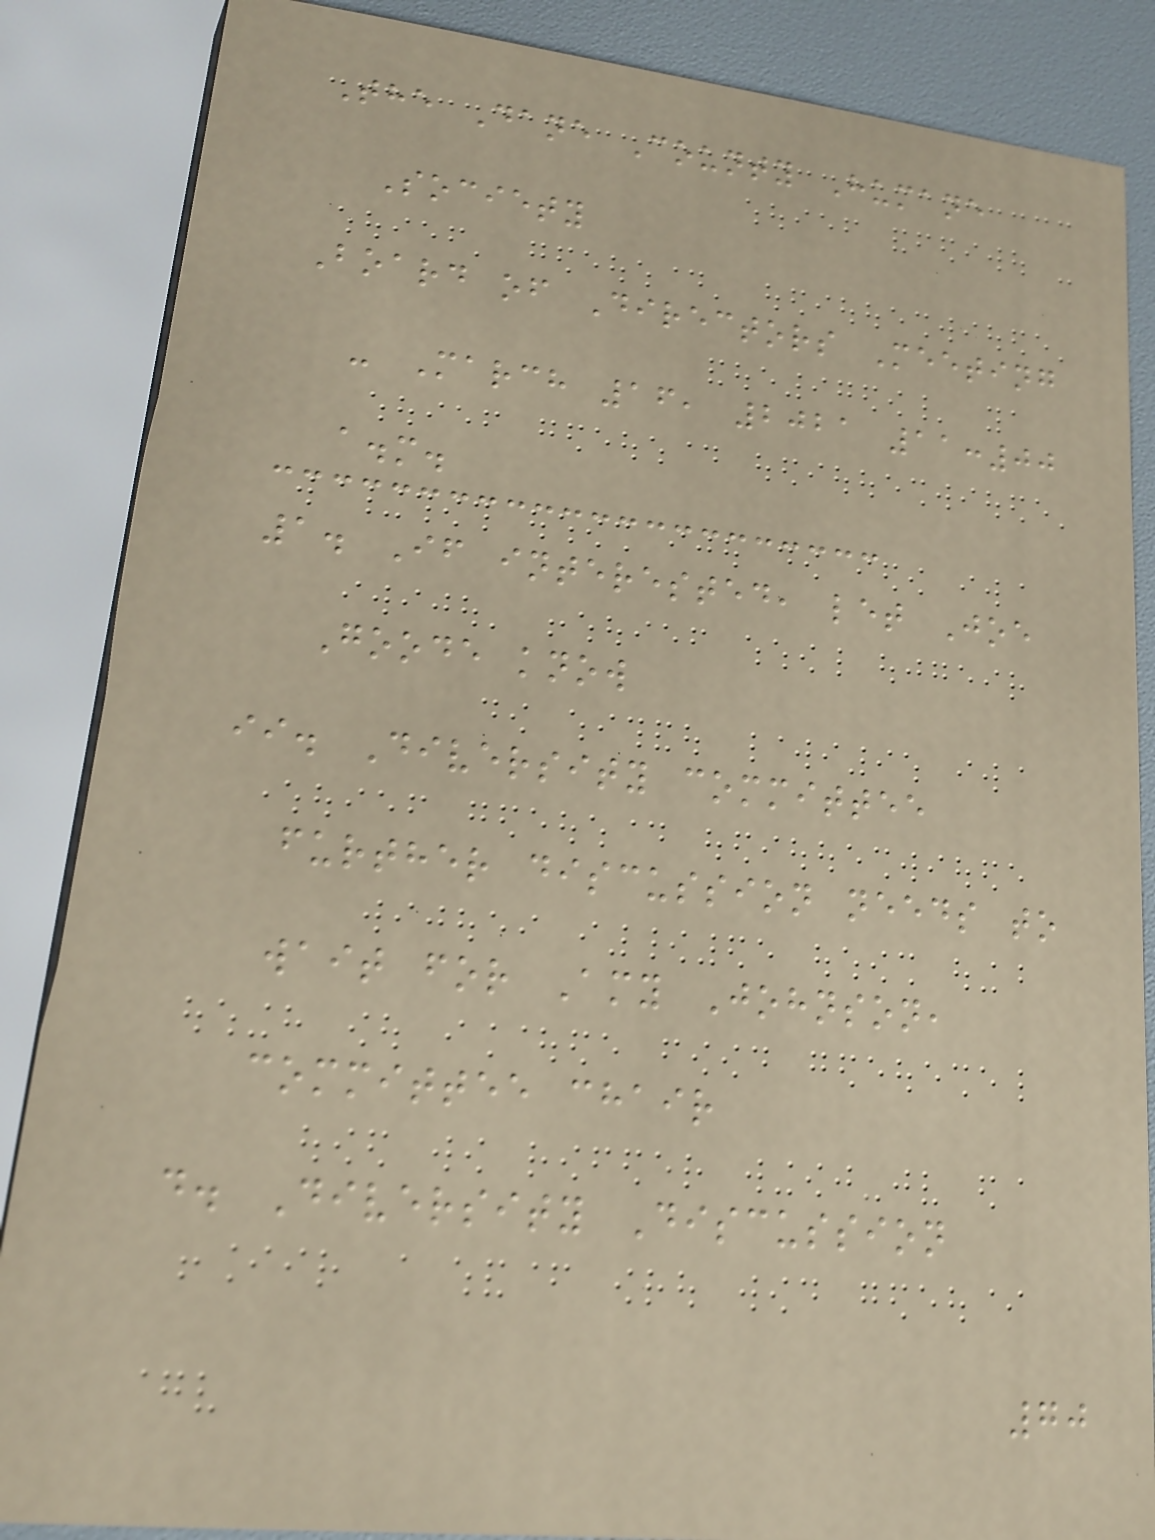The Dane County Humane
Society
Board of Directors Meeting
- March 16, 2021 11:00
a.m.
1. If interested, let Joe
Goode know
ii. Diversity committee
further discussion needs to
wait for Amy Johnson,
committee chair
d. Diversity Discussion
70
